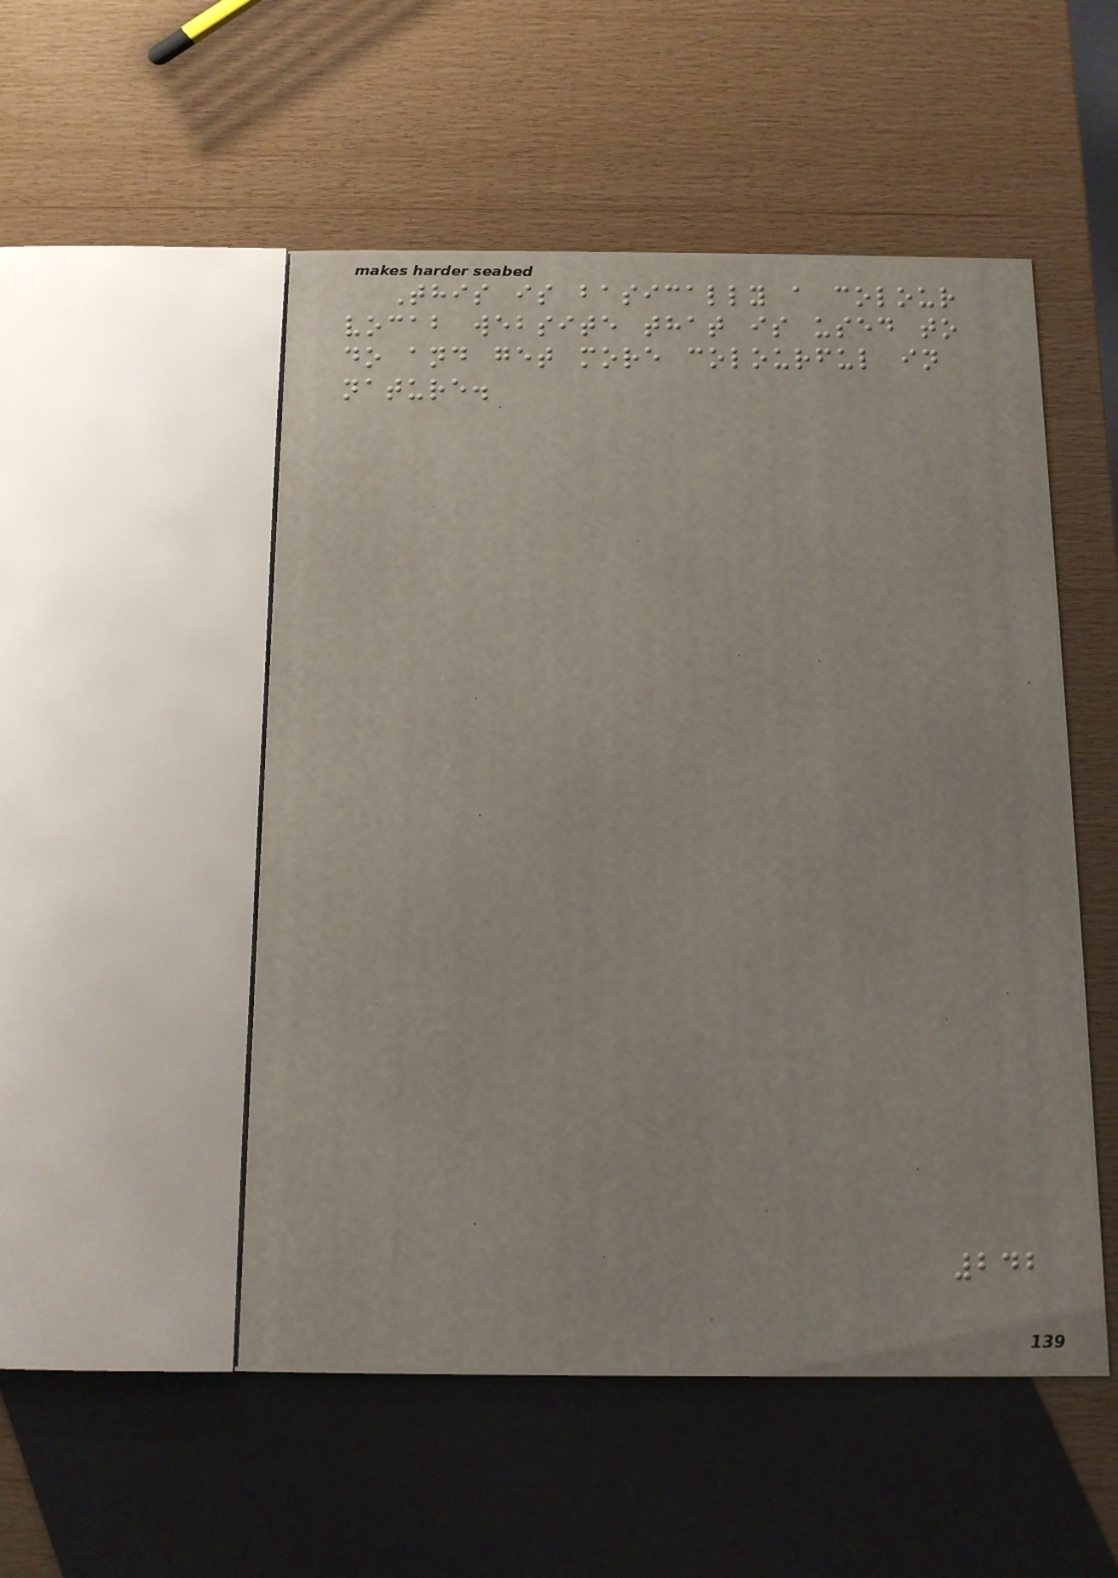This is basically a colour
vocab website that is used to
do and get more colourful in
nature.
242
